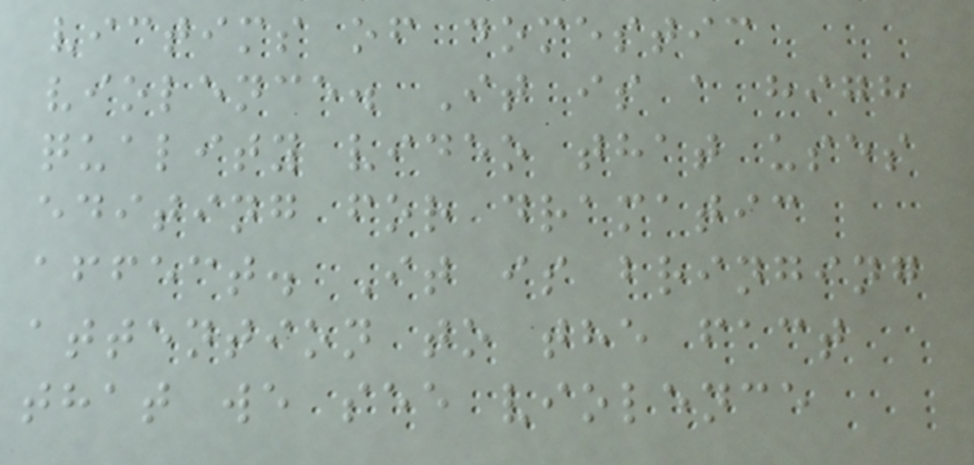victims of domestic
violence. It is a high
quality video that uses
editing for dramatic
affect. It is bringing
attention to the fact
that we see violence
